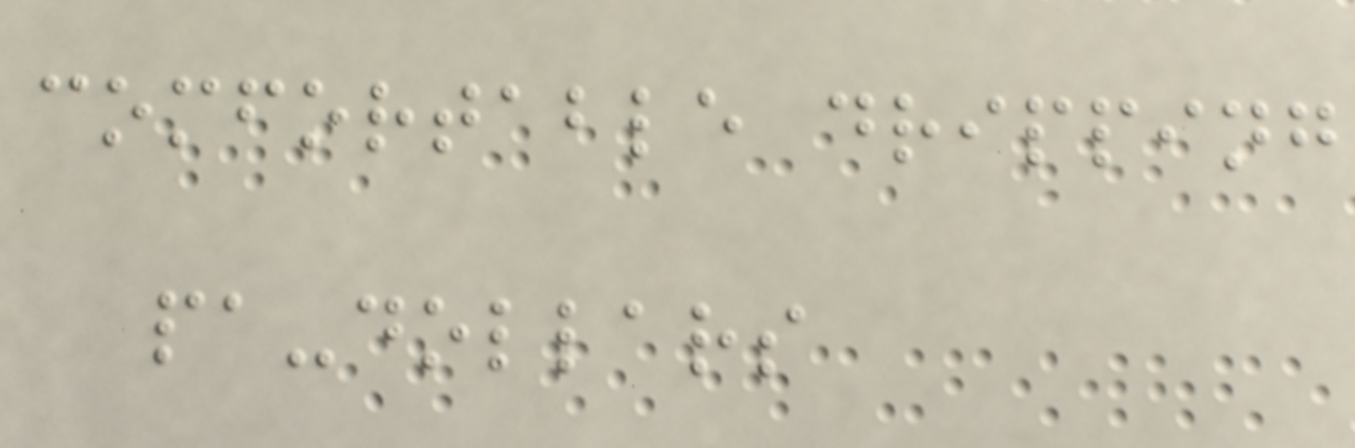comfortable dripping
pa-dollars
